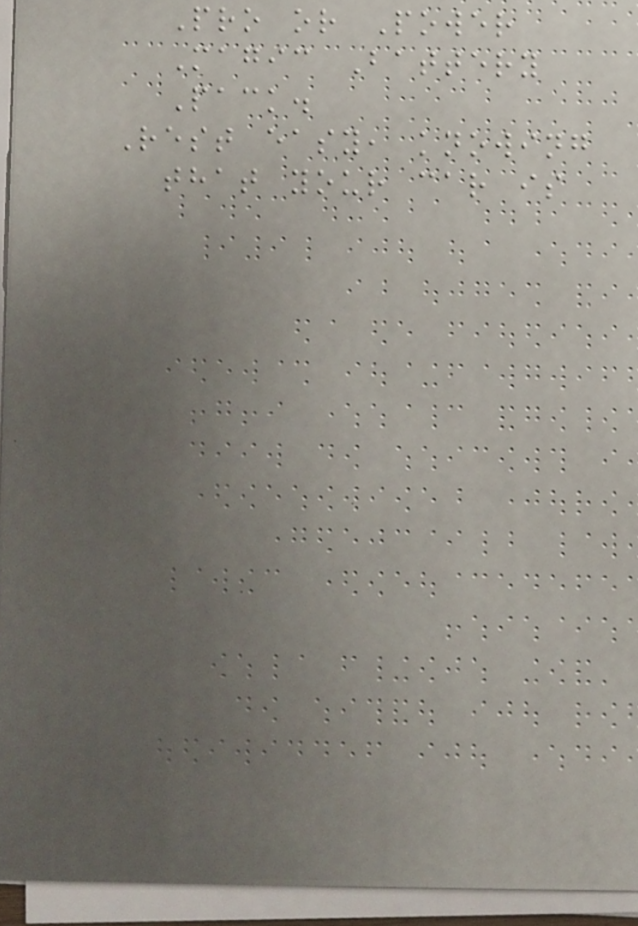Pro or Power
Magic Battery
Pack.
Rest easy, knowing
that your car is
